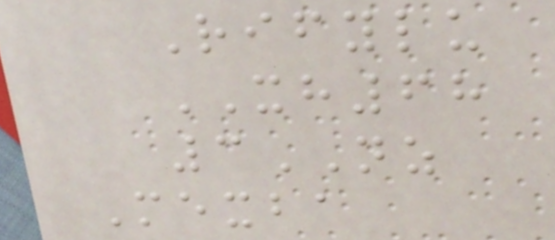Rifylu
XH68
3NZ
Mexba
